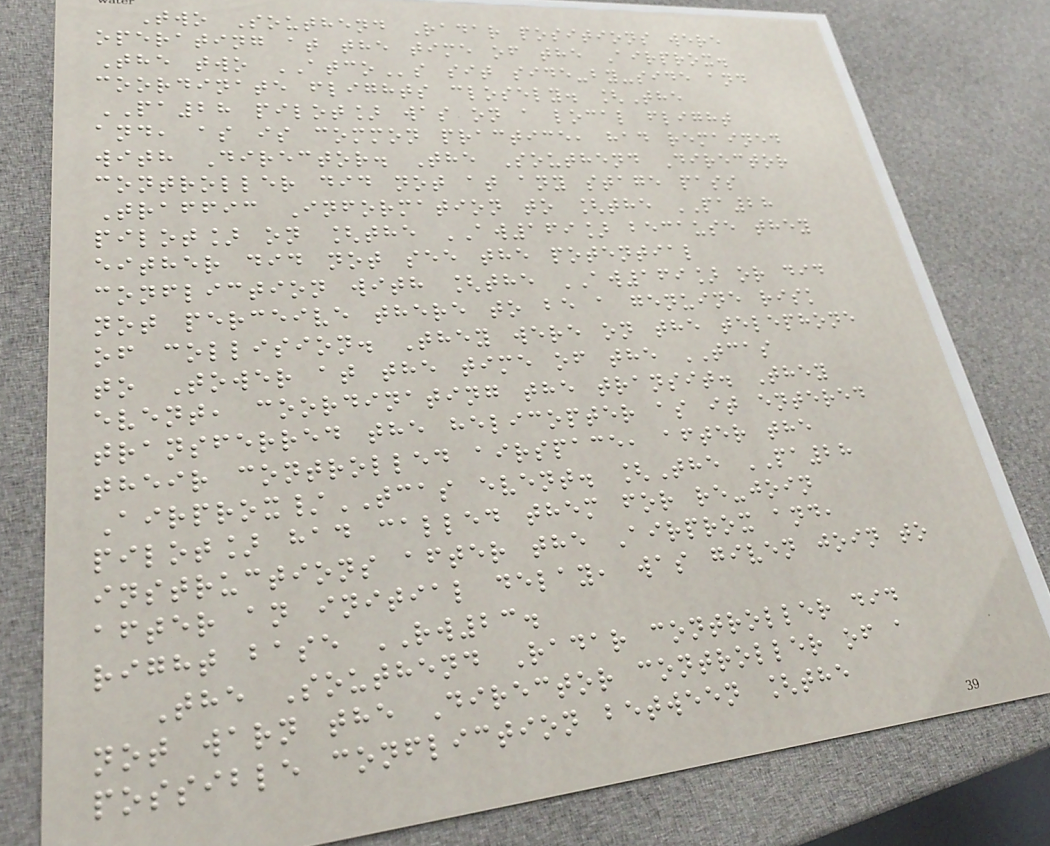Two Southend Radar positions were
operating at the time of the Airprox.
The two ATCOs sit side-by-side and
coordinate flights closely. [The
PA28 pilot] was on a local flight
and, as is common practice, had remained
with Director. The Southend Director
controller did not at any stage pass
Traffic Information to [the PA28
pilot] on [the AW169] because they
either did not see the potential
confliction with [the AW169] or did
not perceive there to be a genuine risk
of collision. They were on the telephone
to Tower at the time of the TCAS
event, coordinating the transit. They
transferred the helicopter as it entered
their controlled airspace, after the
Airprox/TCAS event. [The PA28
pilot] had called them for re-join
instructions after the Airprox and,
after an initial delay, was given join to
right base RW23.
The Southend Radar controller did
not warn the Director controller of a
possible confliction between [the
